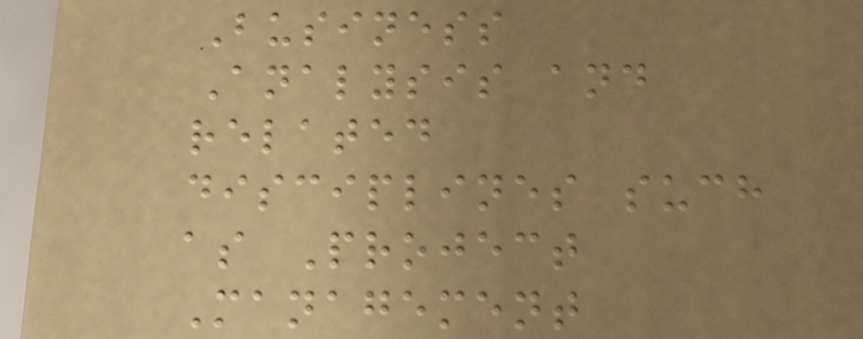Business
Analysis and
related
disciplines such
as Project
Management
